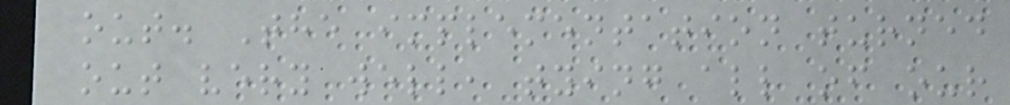out. The implementation turned
out very well, tying all of our
